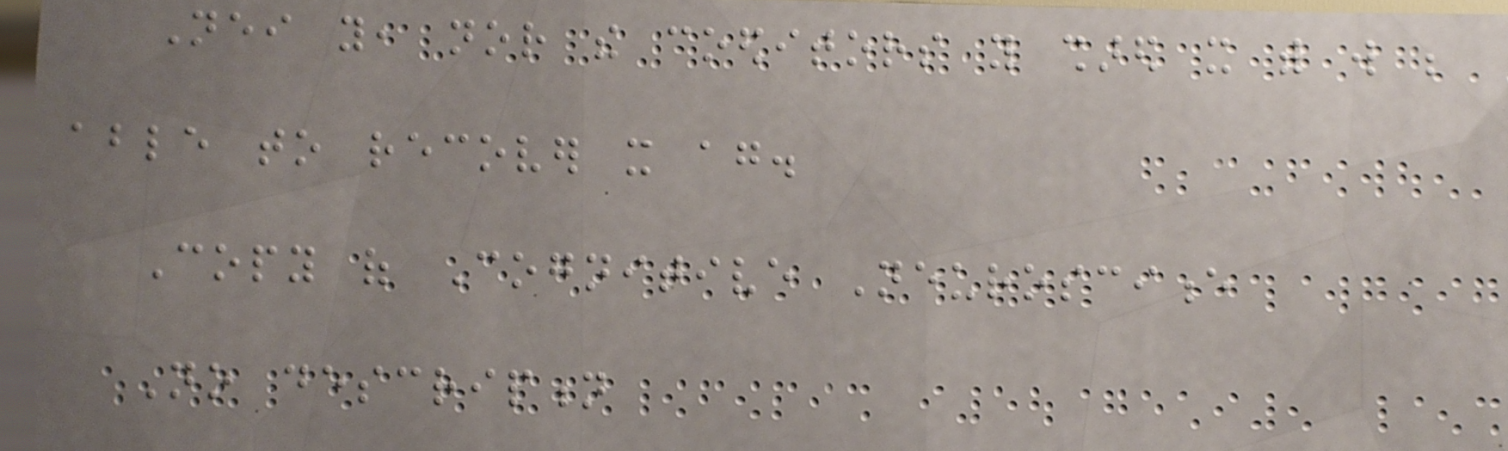Neither you, nor the coeditors you shared it with will be
able to recover it again.
Copy of Cognitive Neuroscience
No description
